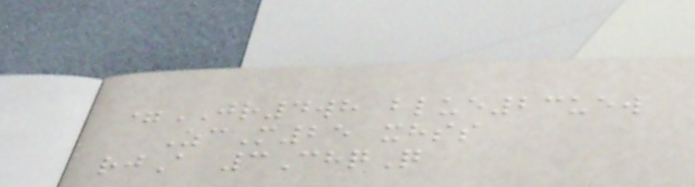=JR4wh blue23uew
ZcM25 xhss
rjA 3ChqQ
